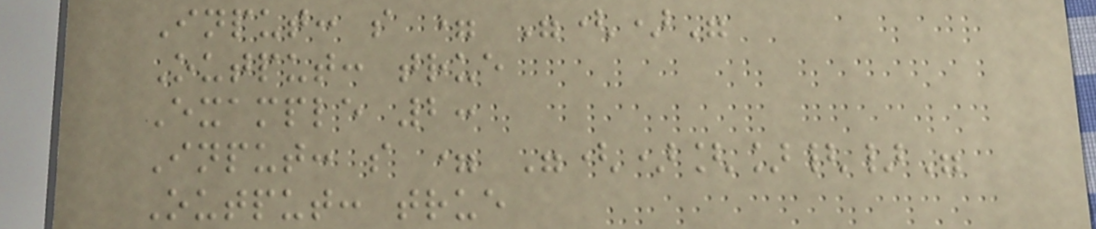Input: s = "()"
Output: true
Example 2:
Input: s = "()[]{}"
Output: true
